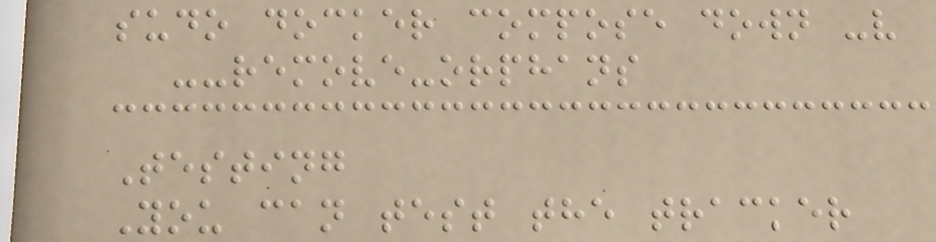sudo docker compose down -v
--remove-orphans
Testing
You can test the tracker
